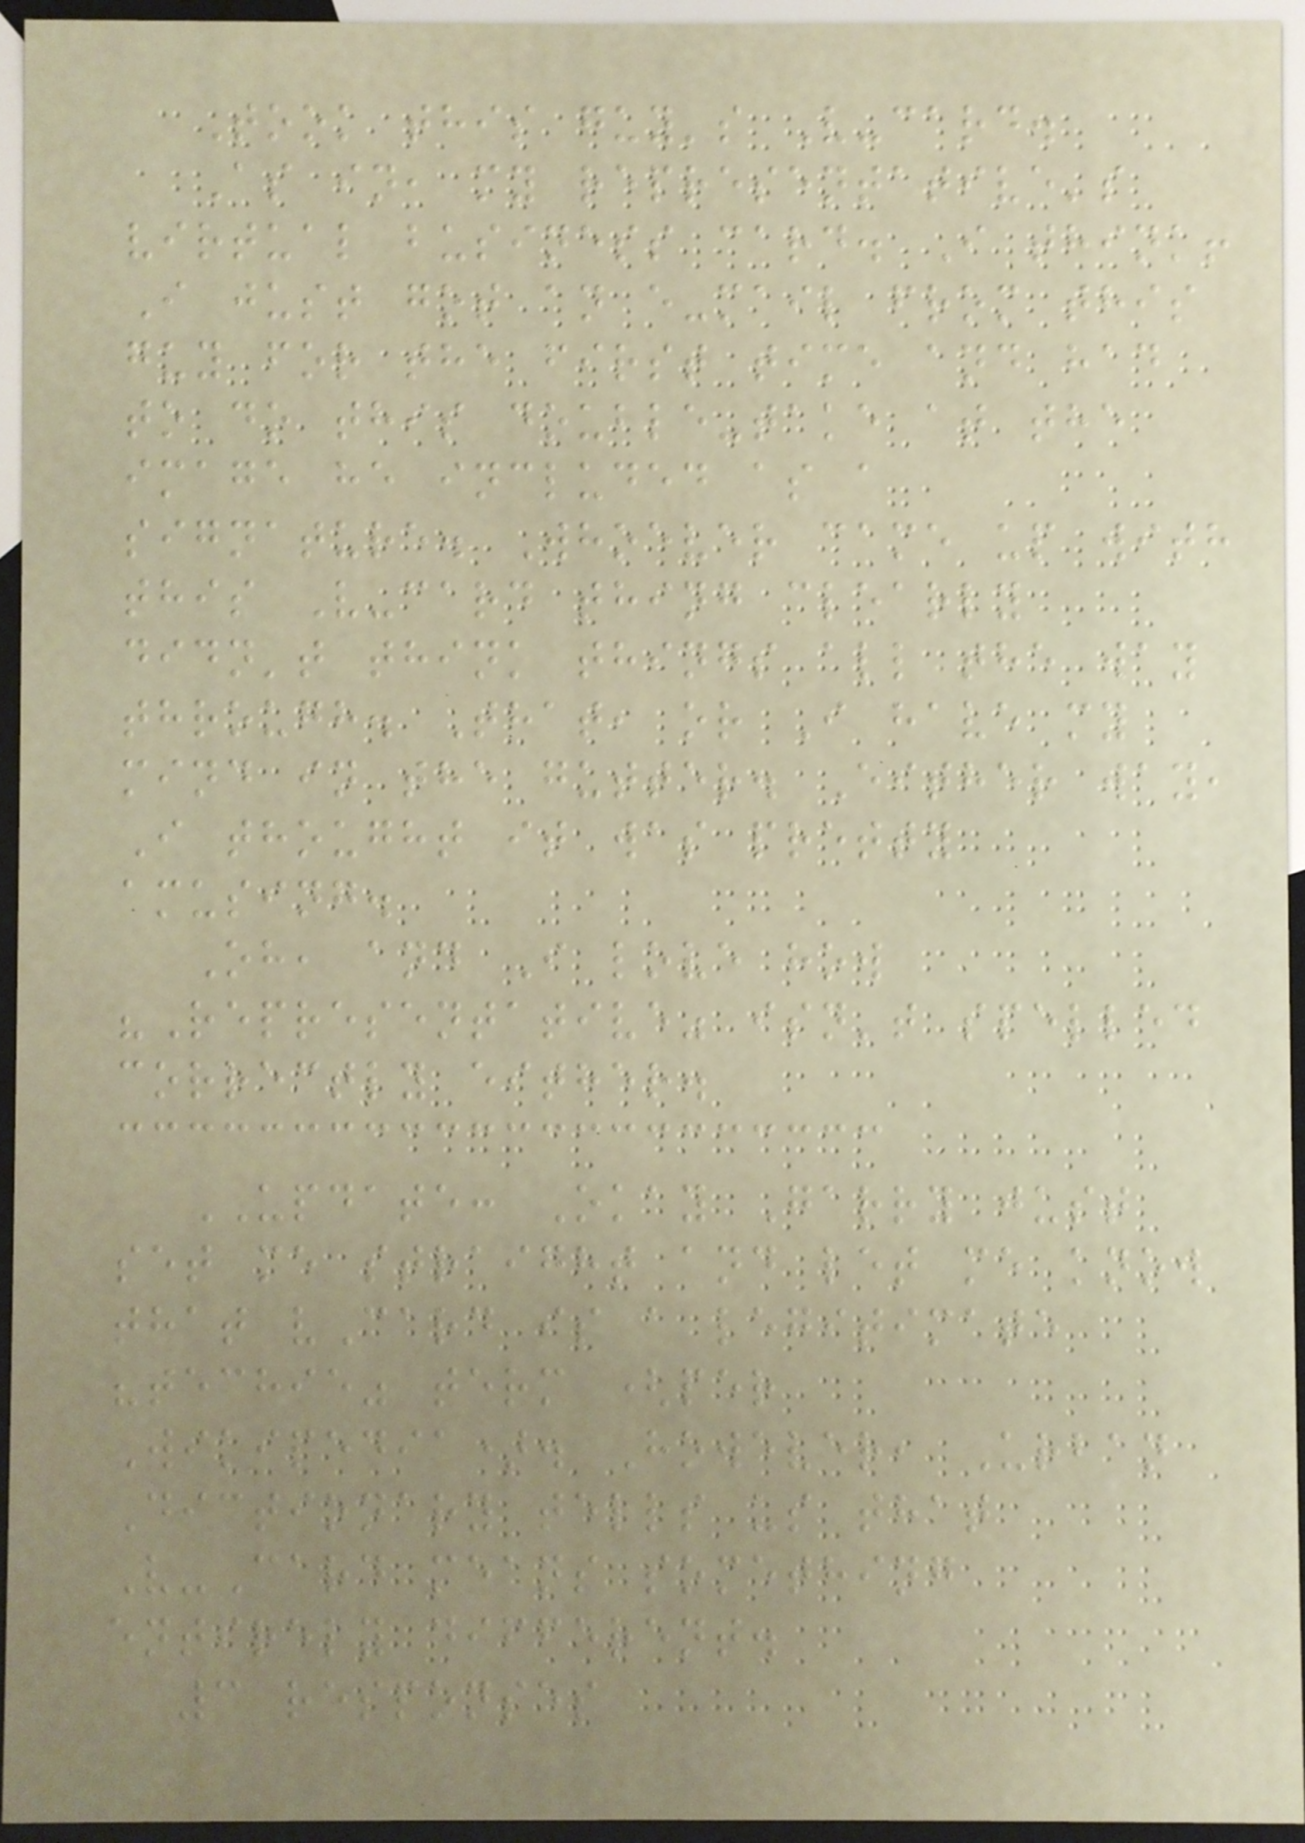Took this guy's V-card.
As in, my representative's
virtual business card. I think!
I just got an e-mail from this
guy for the first time and had
to do this double-take at the
image he included as a
signature. Whoever came up with
this V-card thing clearly
didn't think things all the way
through. That, or I have my
mind in the gutter. Either way,
I thought it was pretty
amusing.
Oh, and I love how
"Representative" isn't spelled
correctly either.
UPDATE: Okay Garry just
set me straight and let me know
that vCard is a legitimate
"techie" term (per
Wikipedia). However, Urban
Dictionary tells us that
V-Card means something
entirely different.
3 responses
